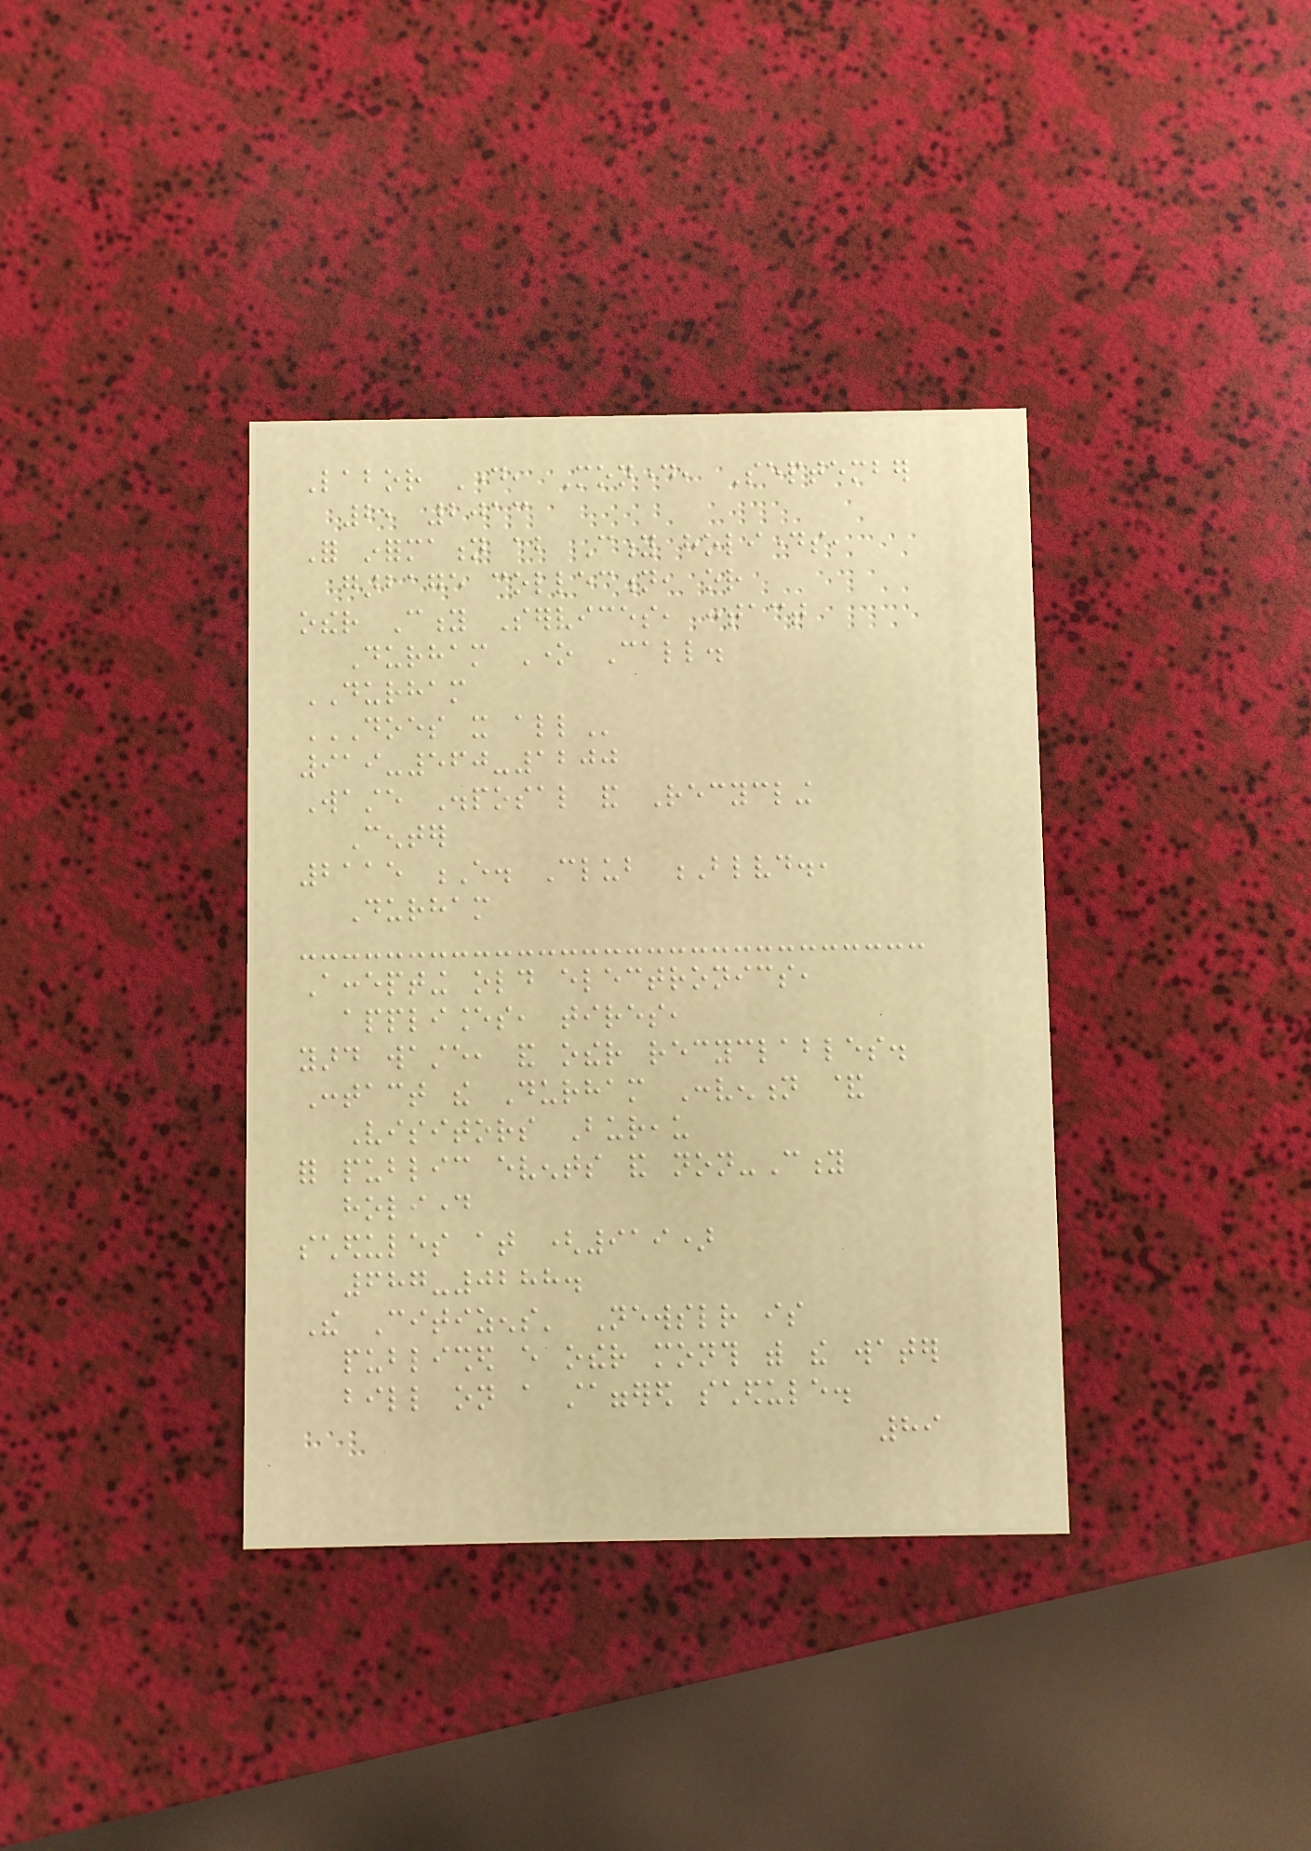Labor Day, Monday, September
2, 2013
For information about City holidays,
garbage collection, or
other City Services, contact
Durham One Call.
DURHAM
DOES IT ALL
919-560-1200
Waste Disposal and Recycling
Center
2115 E. Club Blvd.,
Durham
Accepting old electronics,
appliances, tires,
yard waste, and other recyclables.
Contact the Durham Convention &
Visitors Bureau
for public events and non-City
holiday
schedules at (919)
687-0288.
The Citizens' Newsletter is
published every other month with the water
bill on a staggered schedule.
89
